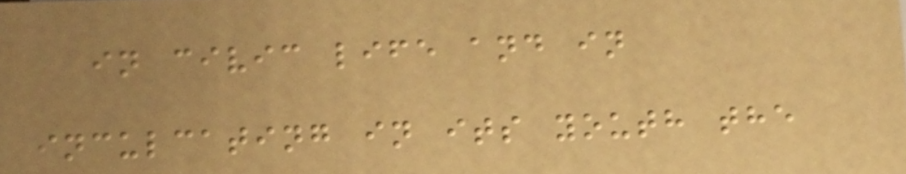in civic life and in
inculcating in its youth the
